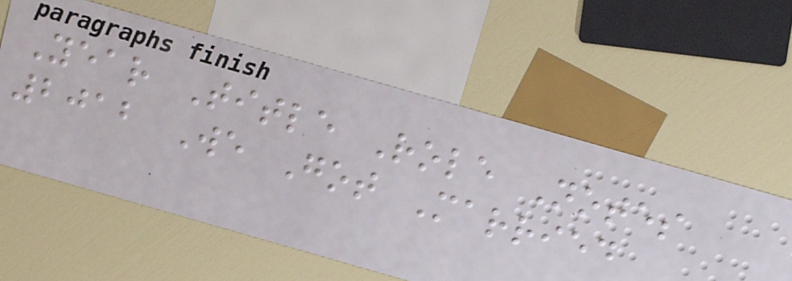Year Title Role Notes
2012 We Got Married
